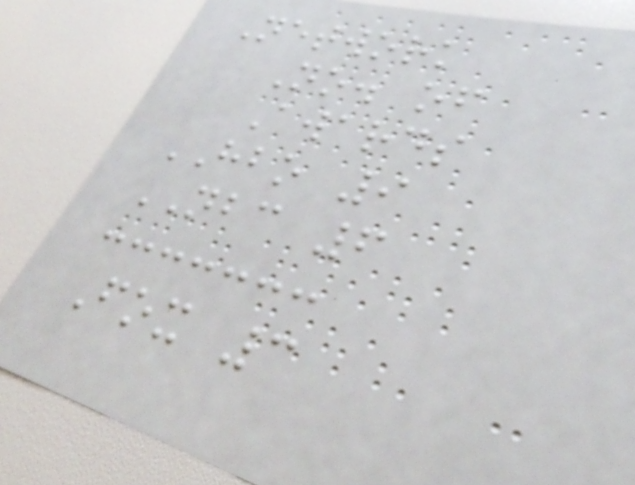Network
No. of
Awards
HBO 9
NBC 6
Fox 3
